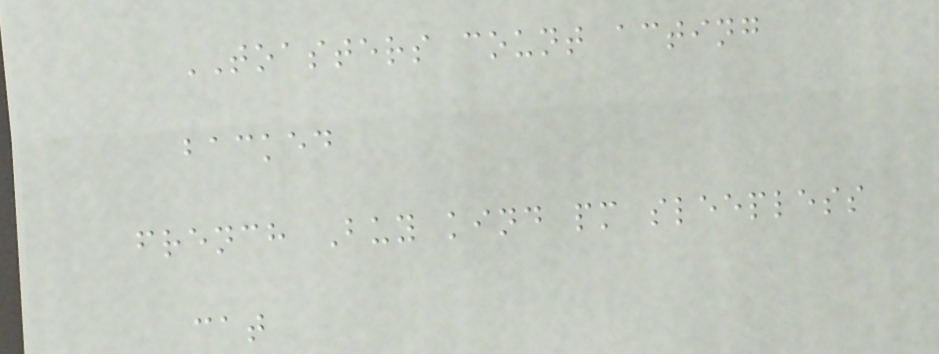TOASTERS count acting
backed
french Buy kind pm sleepless
cat
